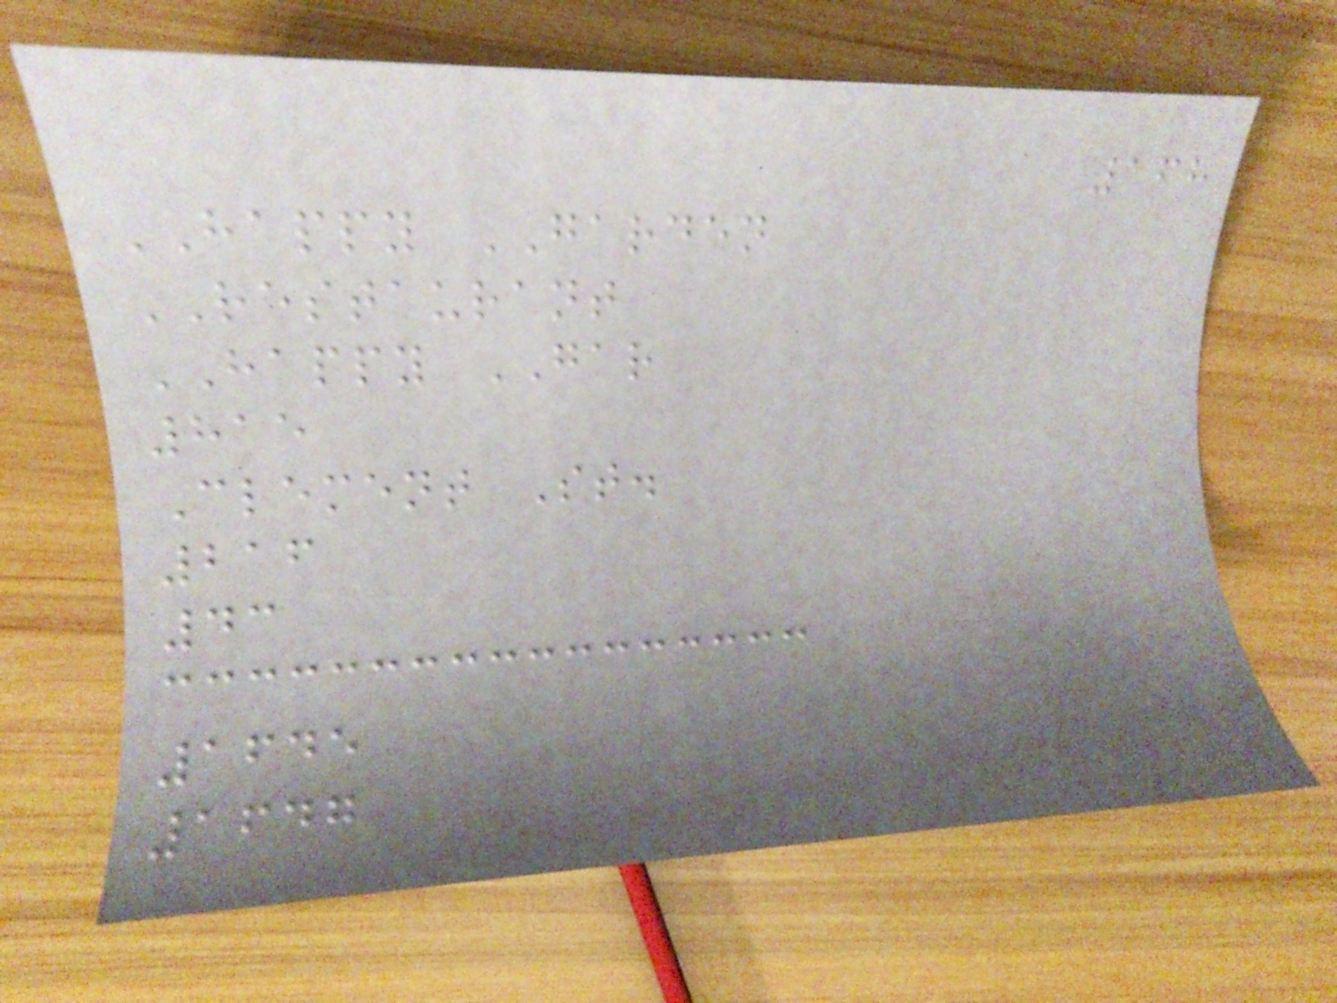168
HAPPY GARDEN
RESTAURANT
HAPPY GAR
815
Clement St.
216
43
1645
1647
